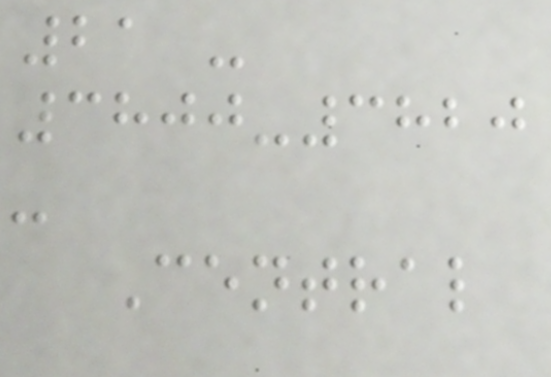21 -
3800-3820
-
Central
